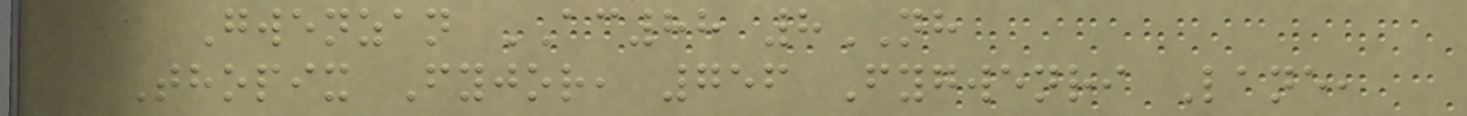Gwenzan AC88 8NH
Thopix Fyjor, 756 Fygwenri Lane,
